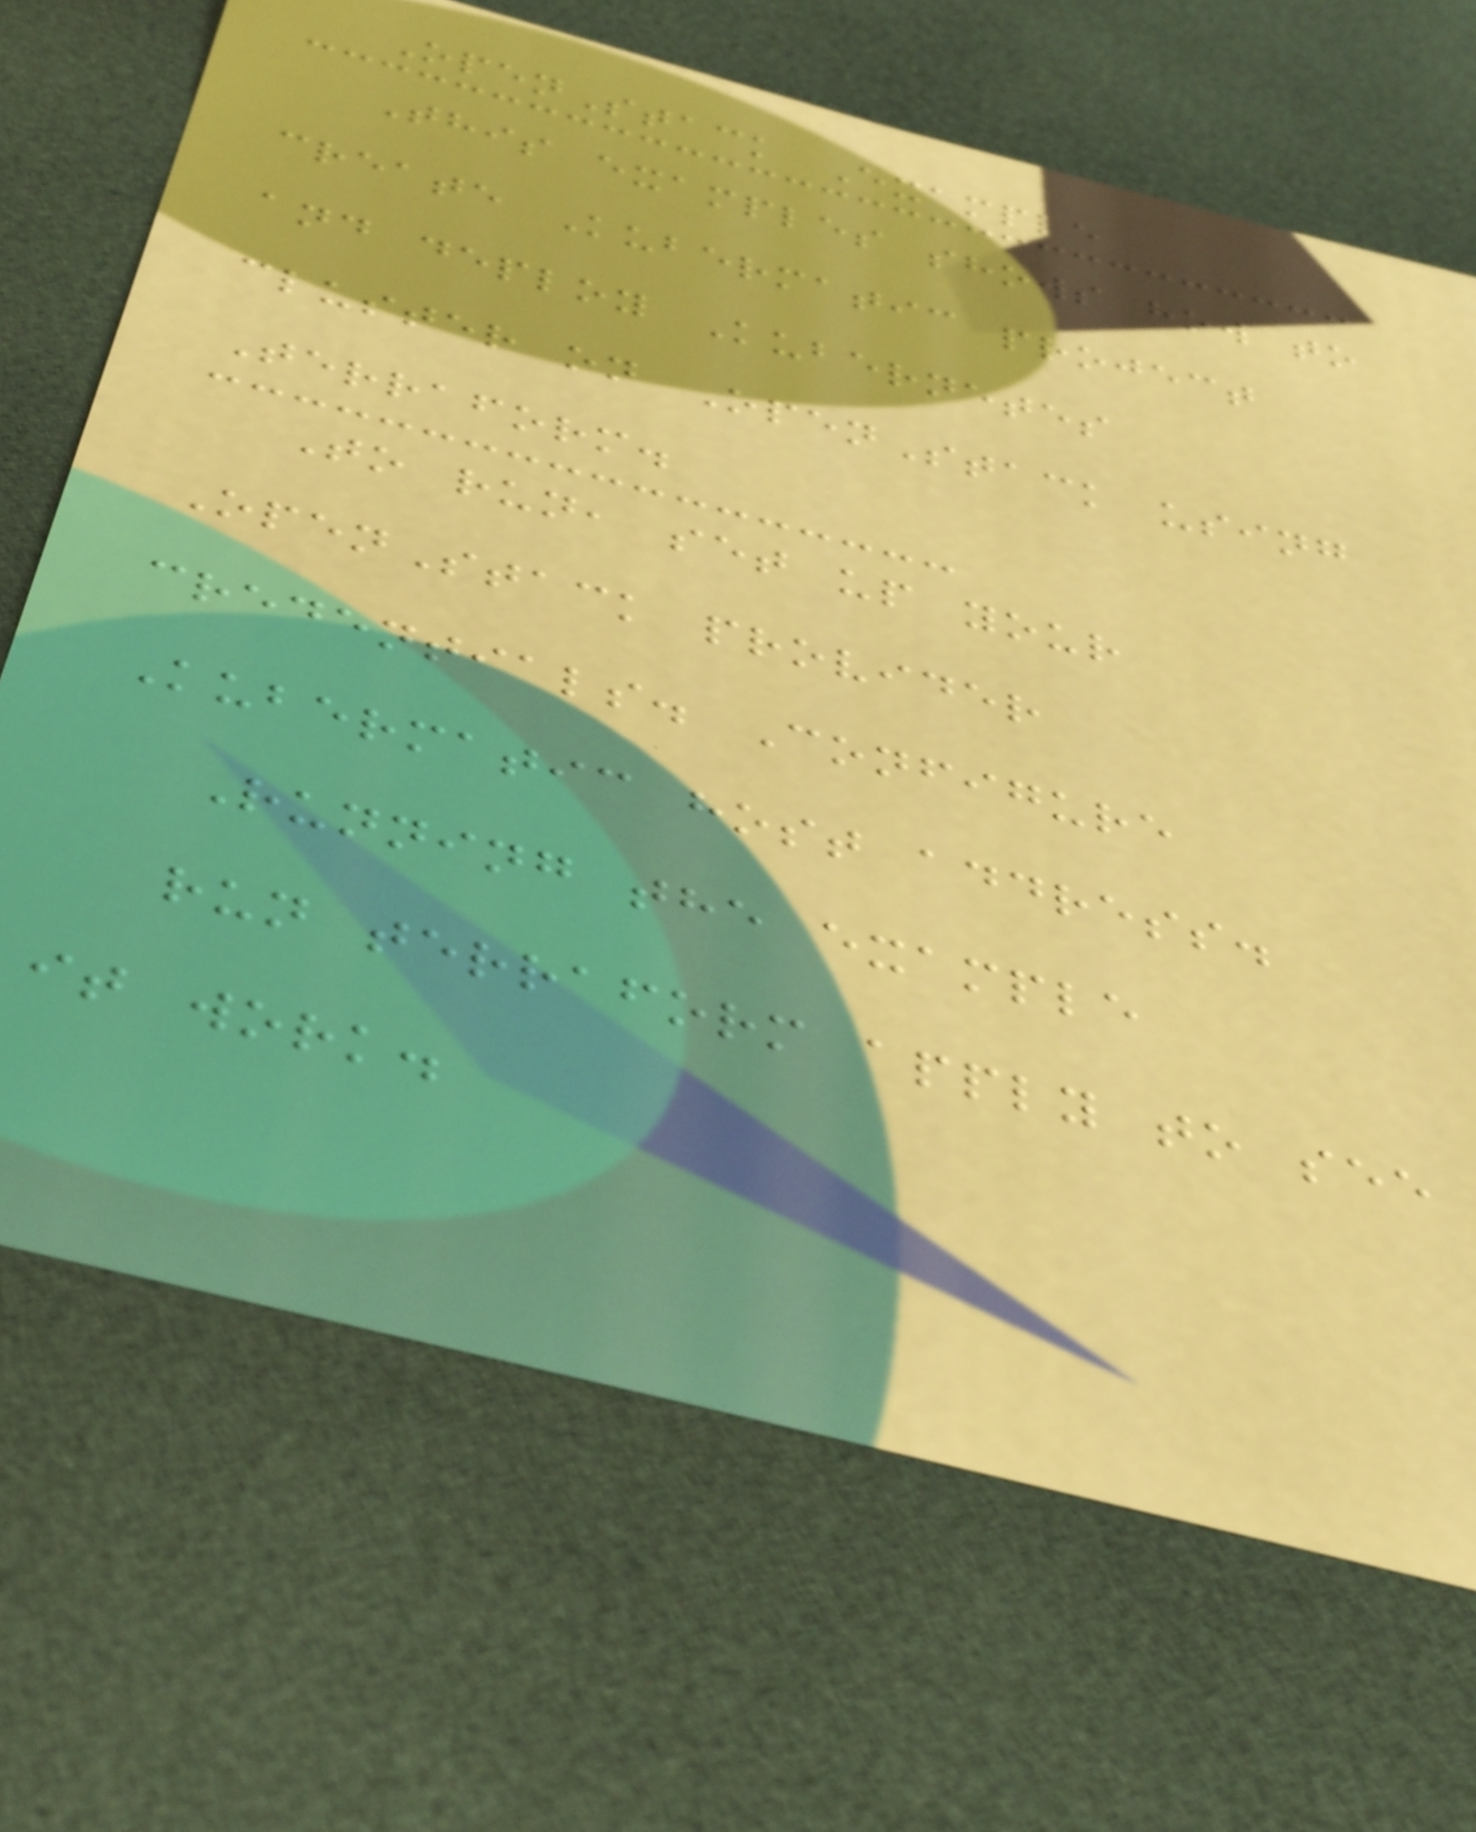OpenStack Example
This examples shows how to
create Kubermatic project
and deploy Kubernetes
cluster on OpenStack using
Terraform.
To run, set up your
OpenStack provider
credentials. Configure
Kubermatic host address.
Running the example
run terraform apply to see
it work.
